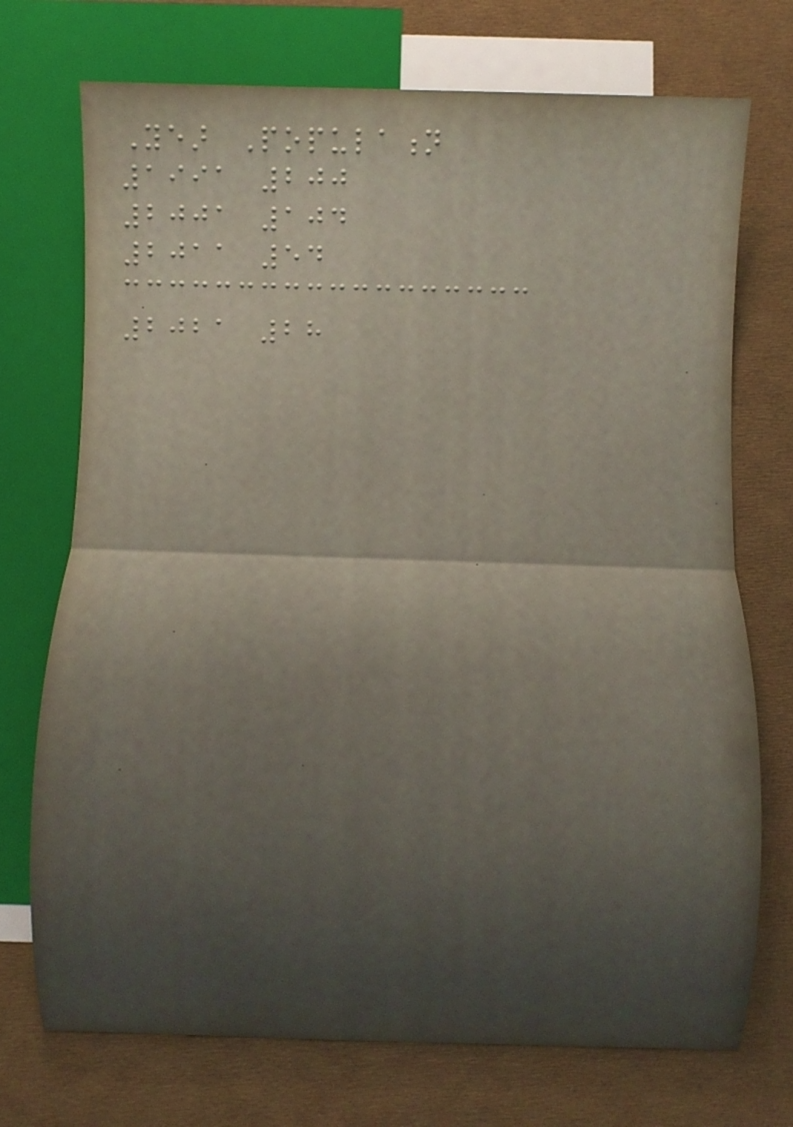Year Population
1991 200
2001 104
2011 54
2021 28
